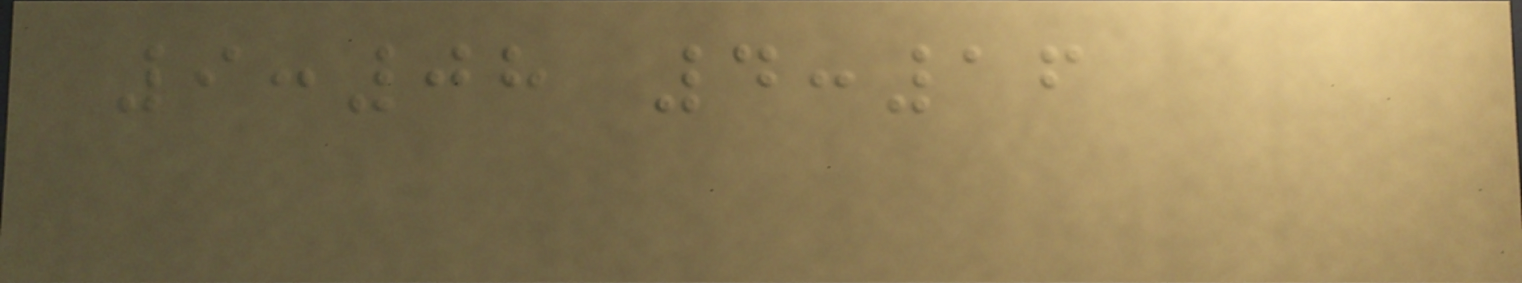9:08 4:16
